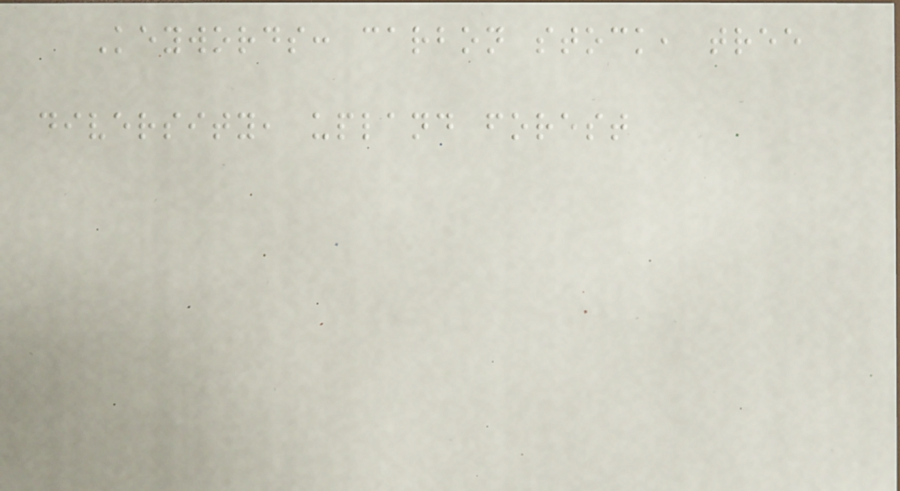Keywords: carbon stock, tree
diversity, upland forest
